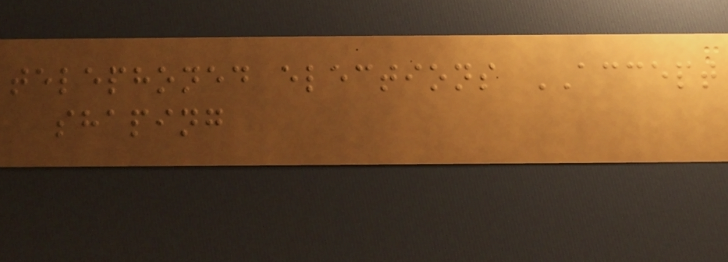telephoned elections ACCEPT
shaping
